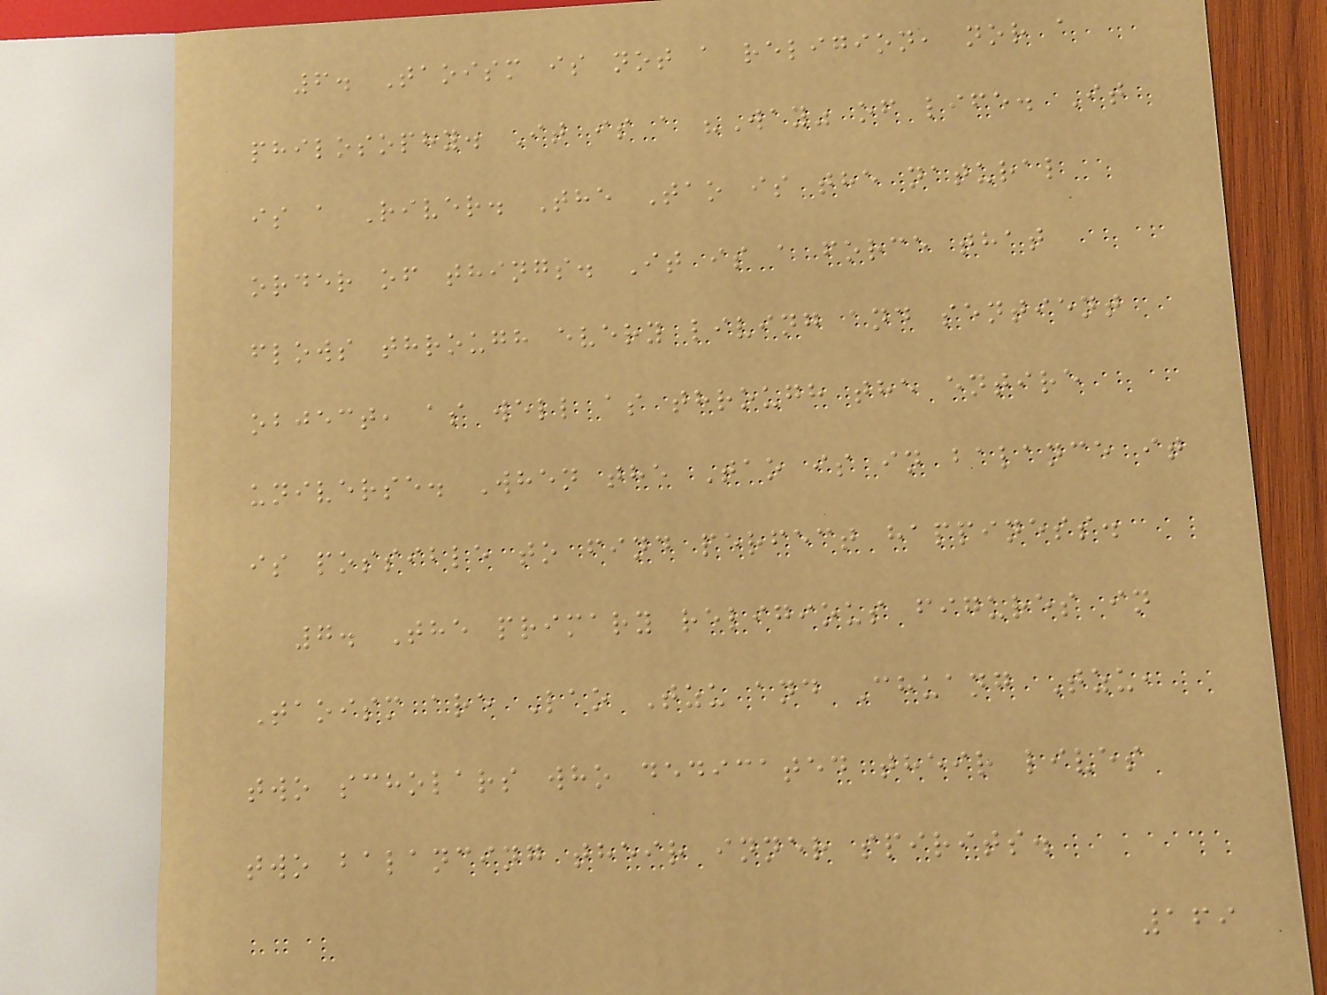6. Taoism is not a religion, nor a
philosophy. It is a "Way" of life. It
is a River. The Tao is the natural
order of things. It is a force that
flows through every living and sentient
object, as well as through the entire
universe. When the Tao is in balance it
is possible to find perfect happiness.
7. The primary religious figures in
Taoism are Lao Tzu and Chuang Tzu,
two scholars who dedicated their lives
two balancing their inner spirits.
169
